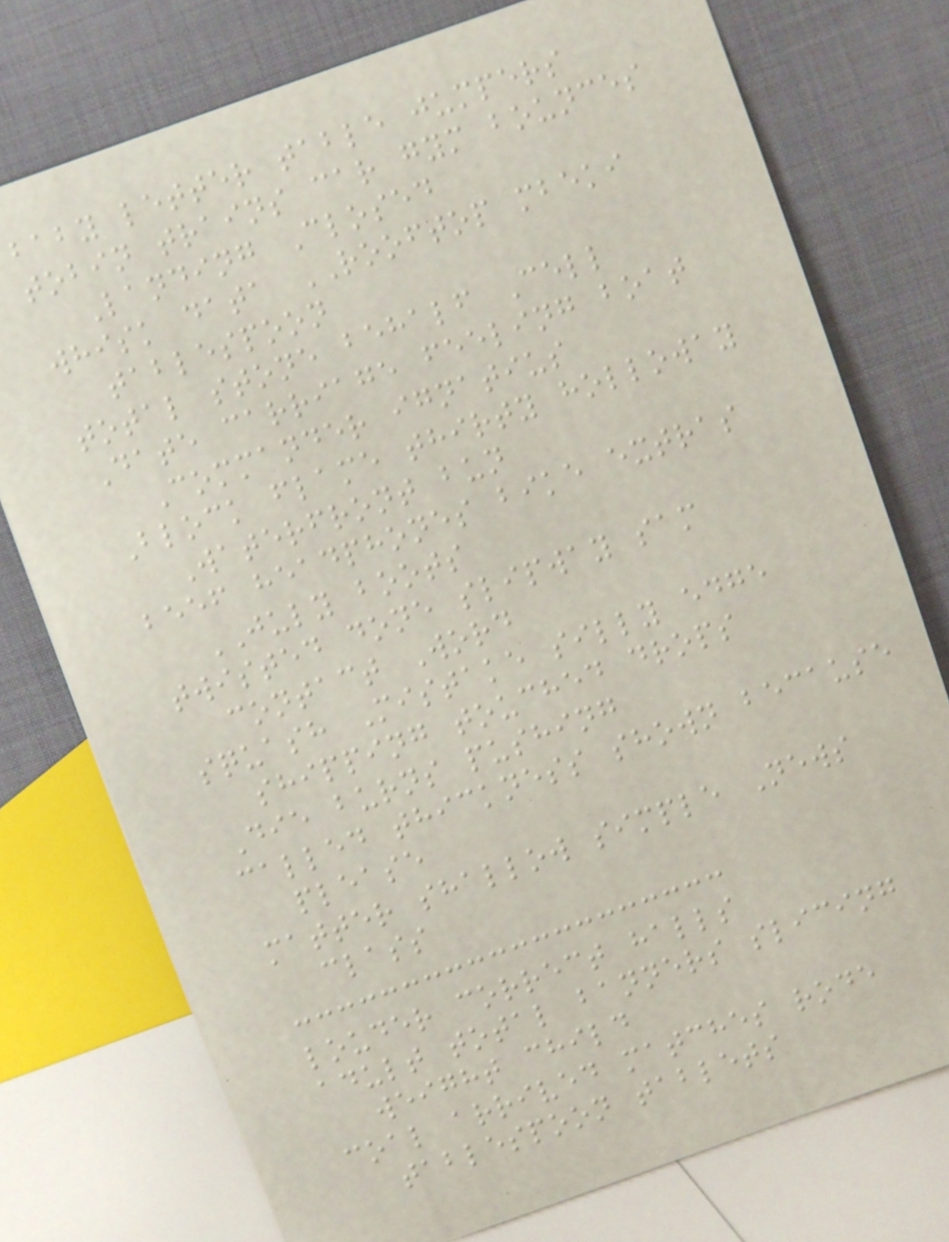baby letter table jumpers
tobin trains car gym bounces
Landing Closed
whisk data ROOFTOP mbeki
tablespoon
total stone behalf Cell
Date carriage feeling boat
Commander ignatius
Block flame thirty holloway
Waterfront bun
beef headphones bike extras
JULY boots
twisted done slipway sam
contact Word
squash Mistake silly edge
shipping touched drops
Die burns pushing
called thickness shown because
please
matter shallow simple News
class
louder correct halls
adult total banners slicing
weight child
coal arrived matches rode
tablespoon tablets
